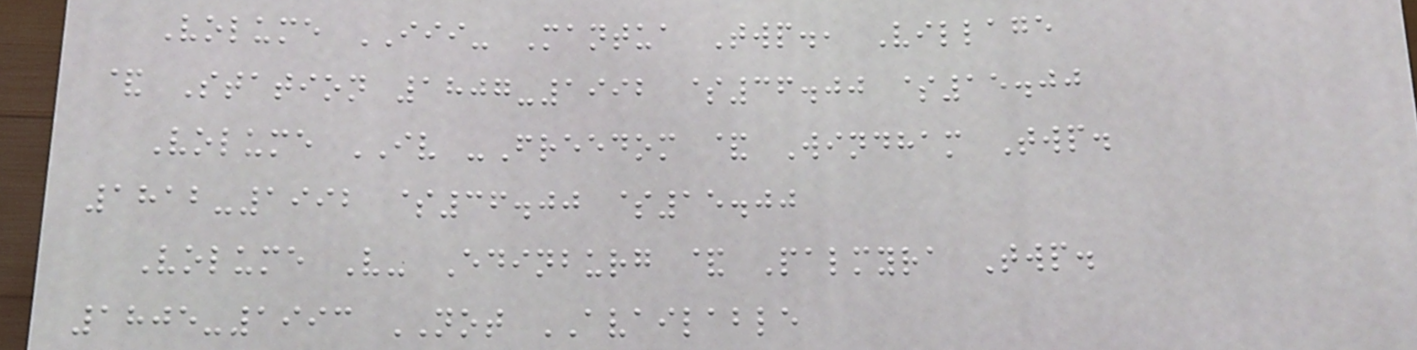Volume III- Mantua Twp., Village
& Station 1807-1992 $36.00 $15.00
Volume IV -Freedom & Windham Twp.
1812-1992 $36.00 $15.00
Volume V- Edinburg & Palmyra Twp.
1805-1993 NOT AVAILABLE
